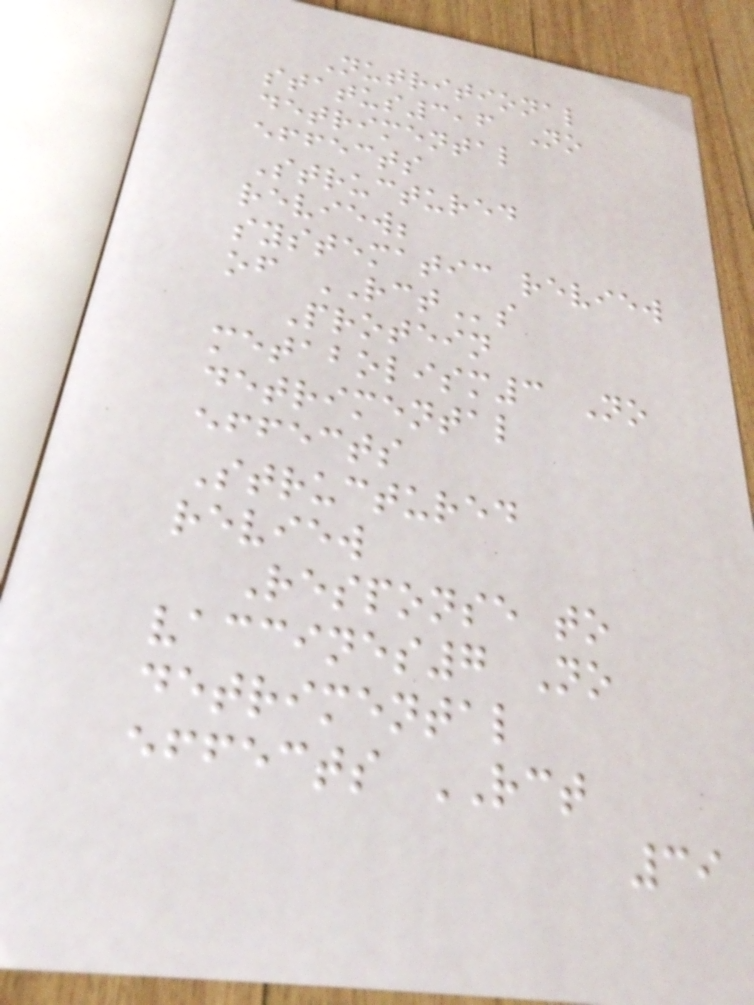Nutritional
status3,6 No
detrimental
effects
Structured
review;
systematic review
of RCTs
Protein
metabolism3 No
detrimental
effects
Structured
review
Response to
vaccines7 No
detrimental
effects RCT
39
